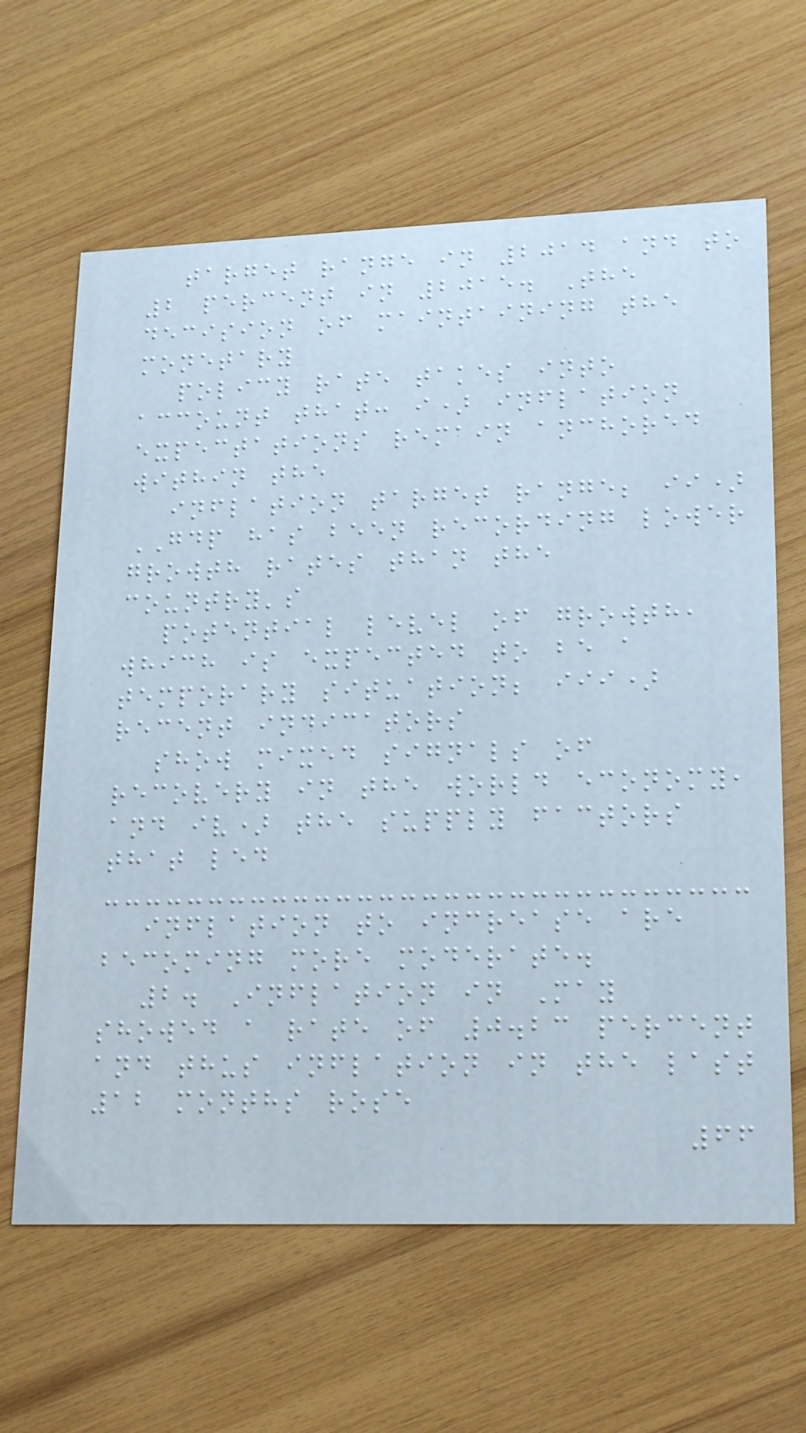target range in 2014 and to
2 percent in 2015. The
decision of maintaining the
monetary
policy rate takes into
account that: i) inflation
expectations remain anchored
within the
inflation target range; ii)
GDP has been recording lower
growth rates than the
country's
potential level of growth,
which is expected to be a
temporary situation; iii)
recent indicators
show mixed signals of
recovery in the world economy,
and iv) the supply factors
that led
inflation to increase are
becoming more moderate.
2. Inflation in May
showed a rate of 0.23 percent
and thus inflation in the last
12 months rose
66
